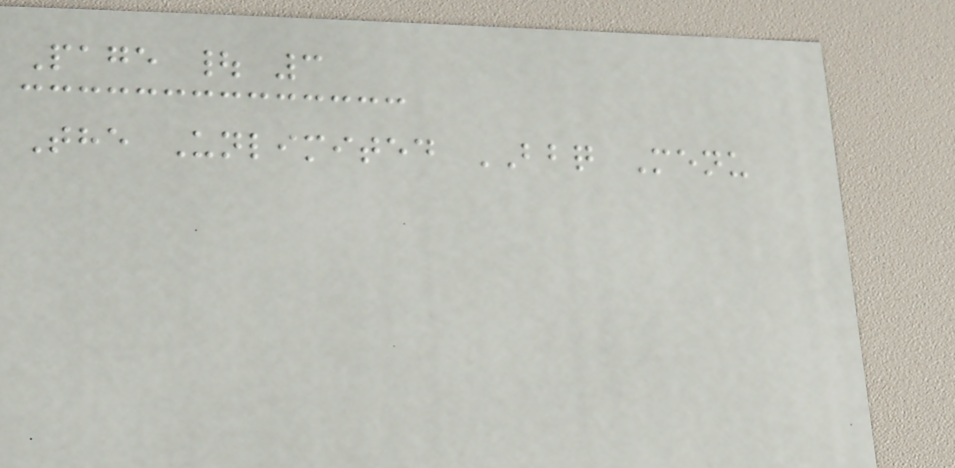Page | 3
The Unlimited BBQ Menu
